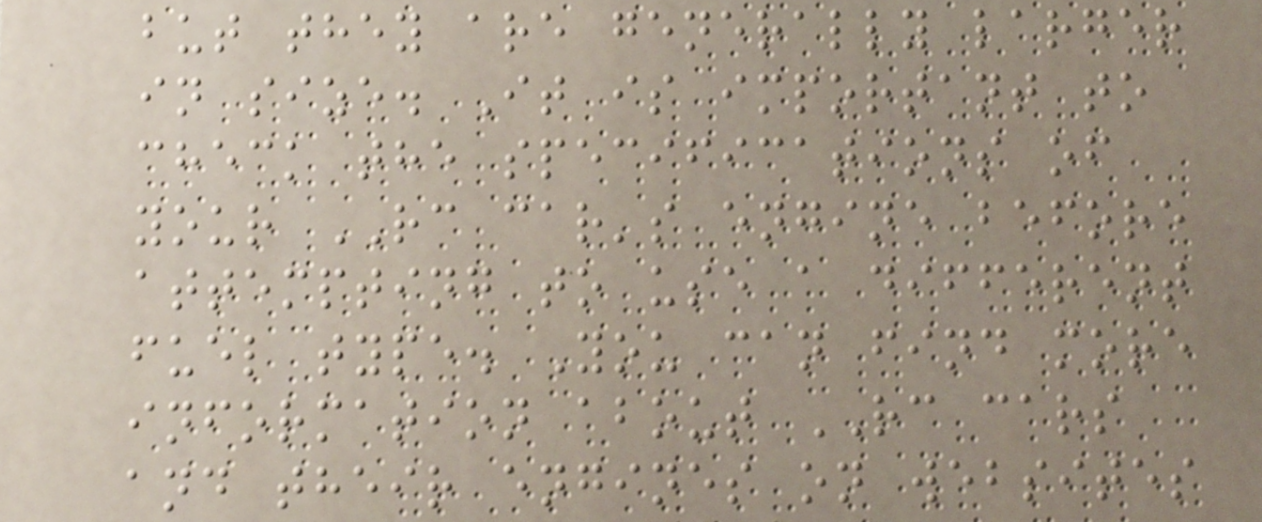but they are generally larger
in size. It is important to
check the specifications of
your RC car's engine before
attempting to use a different
fuel type. You can find more
information about RC cars
and their engines on websites
